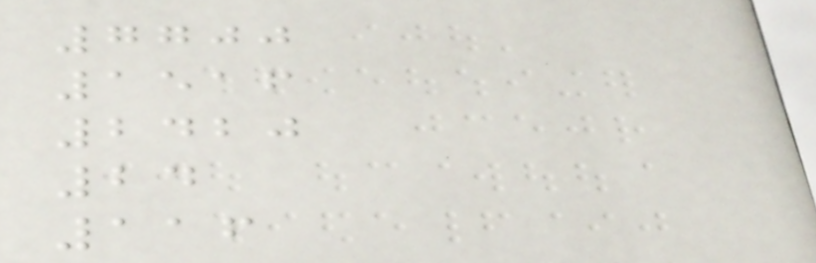7700
1516
2420
24
116
